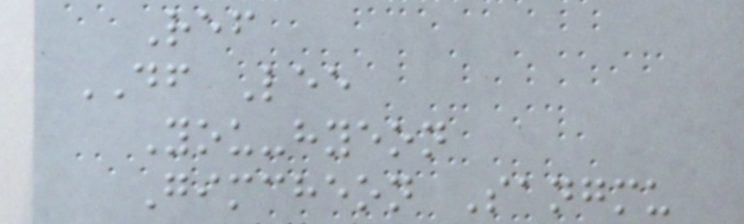Ref
DF Lee
You-hyeon
Gimcheon Sangmu
